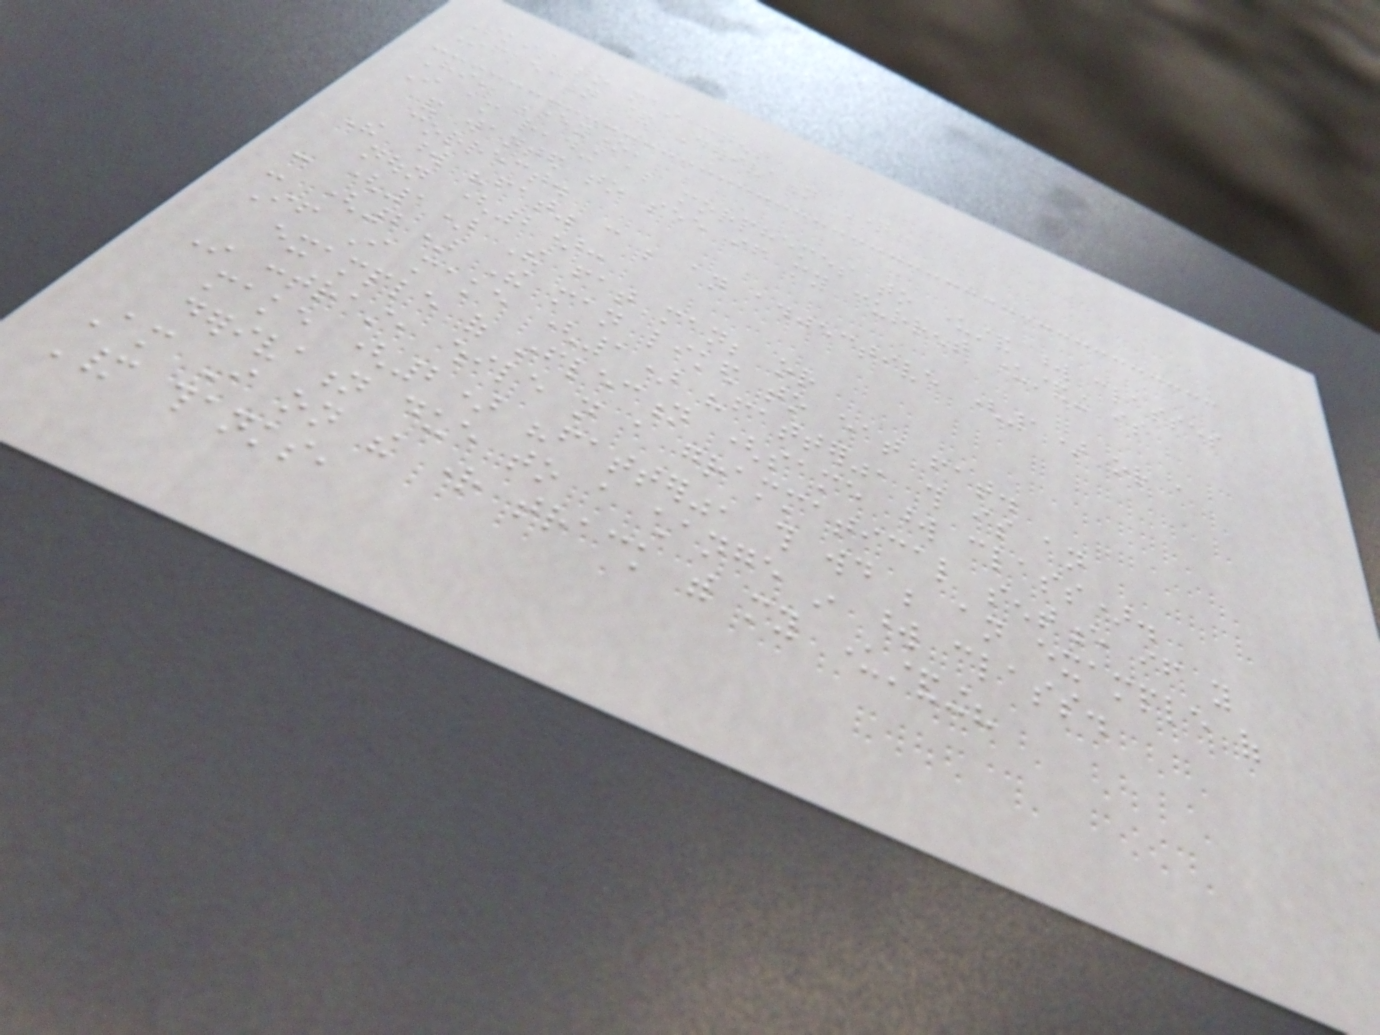Skip to main content
Inflection & Derivation Question
Hi, Everyone,
I am reading about morphemes to understand word classes
and wanted to see if my current understanding is
correct.
The word "fat" can be an adjective (1) or a
noun (2):
- (1) The fat man; or
- (2) The man liked to eat fat.
If I make (1) "fatter", this is an
example of inflection (same word class).
In contrast, while not a grammatical sentence if you
make (2) "fatter", this would be an example of
derivation due to a change in word class.
Am I on the right track with my understanding?
Many thanks,
